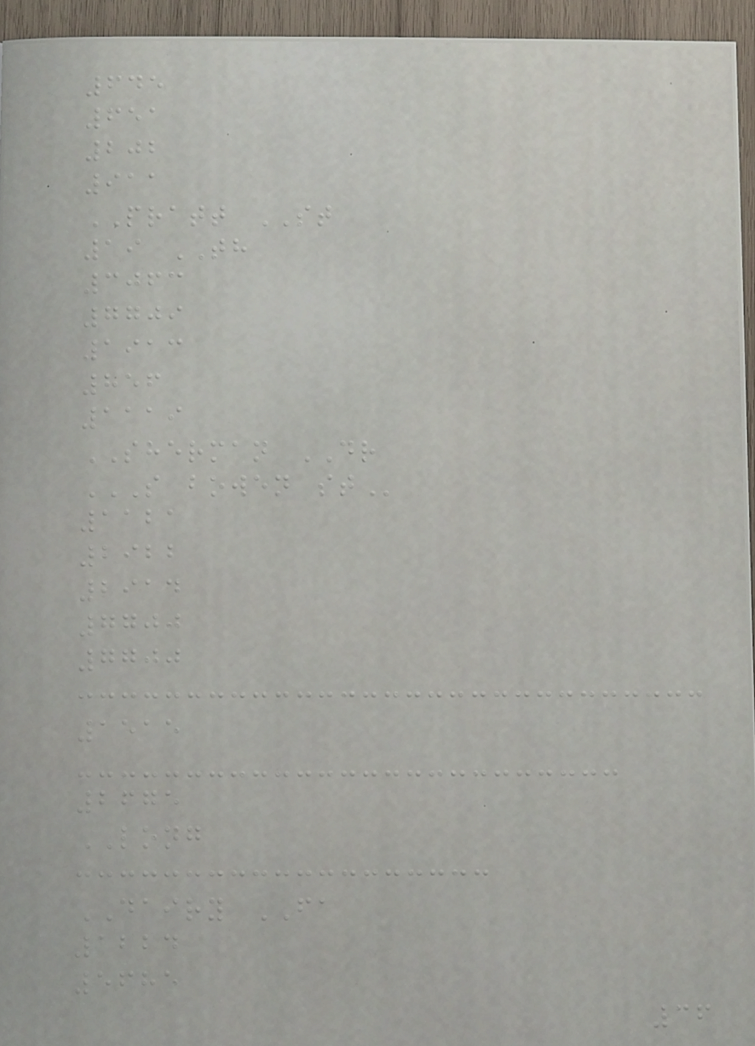645
651
202
911
PRATT ST
19 TH
3063
7709
1913
856
1119
SHERMAN DR
S BOWEN ST
1121
2922
2914
7700
7700
1515
2675
LONG
DAIRY FA
1224
5685
36
